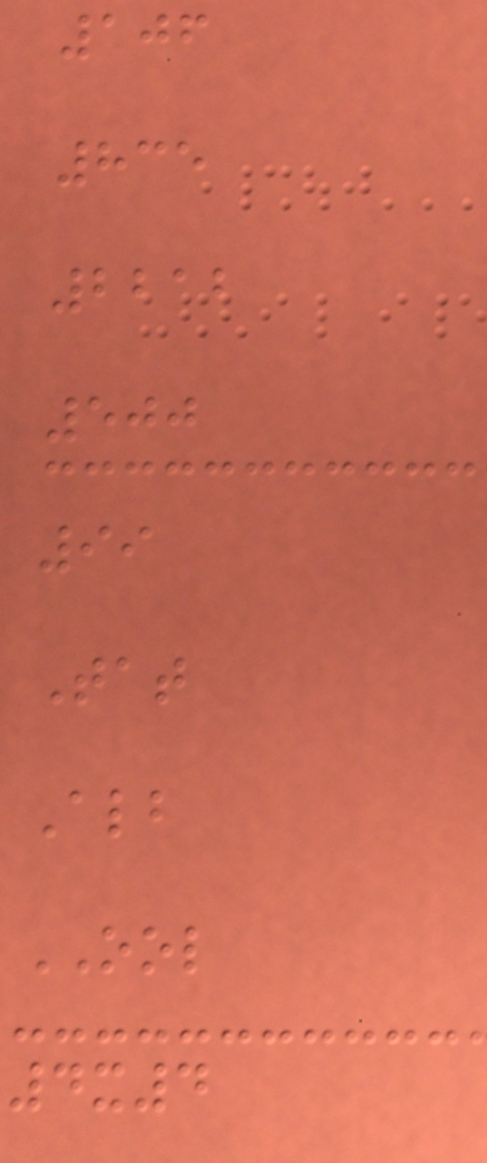106
835
2212
500
99
Tat
Alb
OOL
4x4
